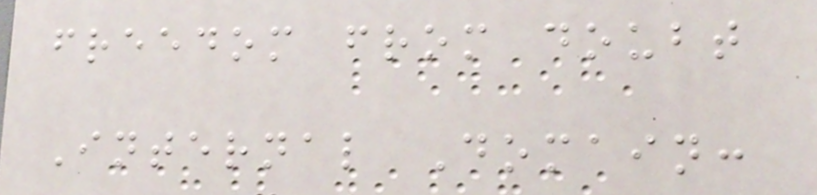freedom from doubt
Internal Domain:
